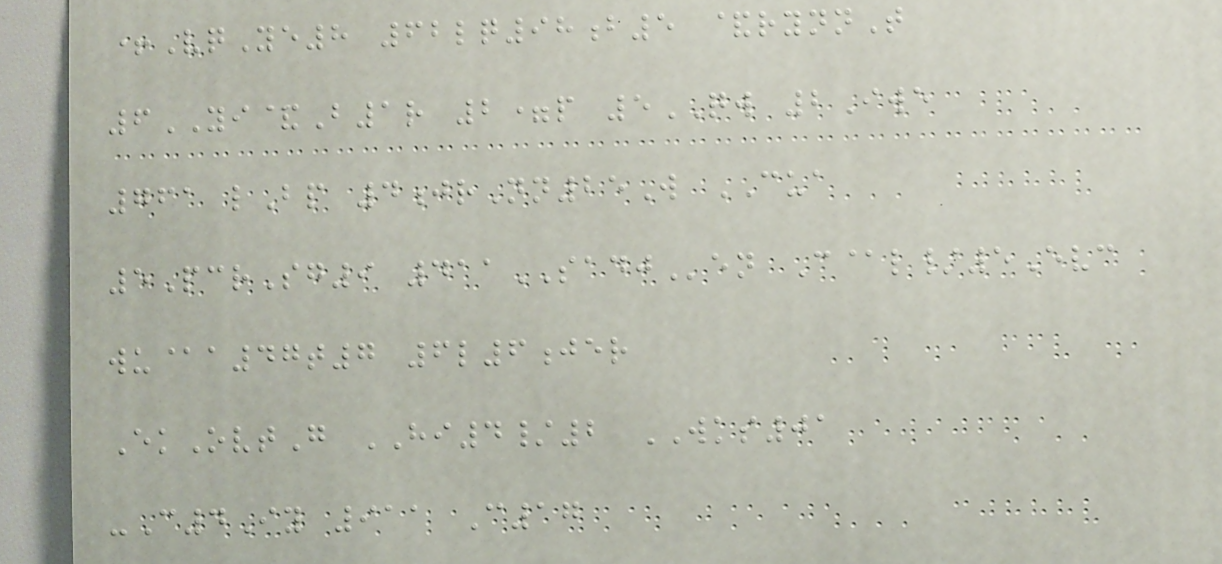+VqYe8 62lq98b5 &rynnT
6YI&B1r 2=p 5QW 2Iwe
761 lBp 4jrNn25W CUA
5PcrSg9 411SADJen C@l/5Evc
wu@a47t7 6l6jer
EkOvtG HI4/2 WKS01
-C4Iy 911 C17
